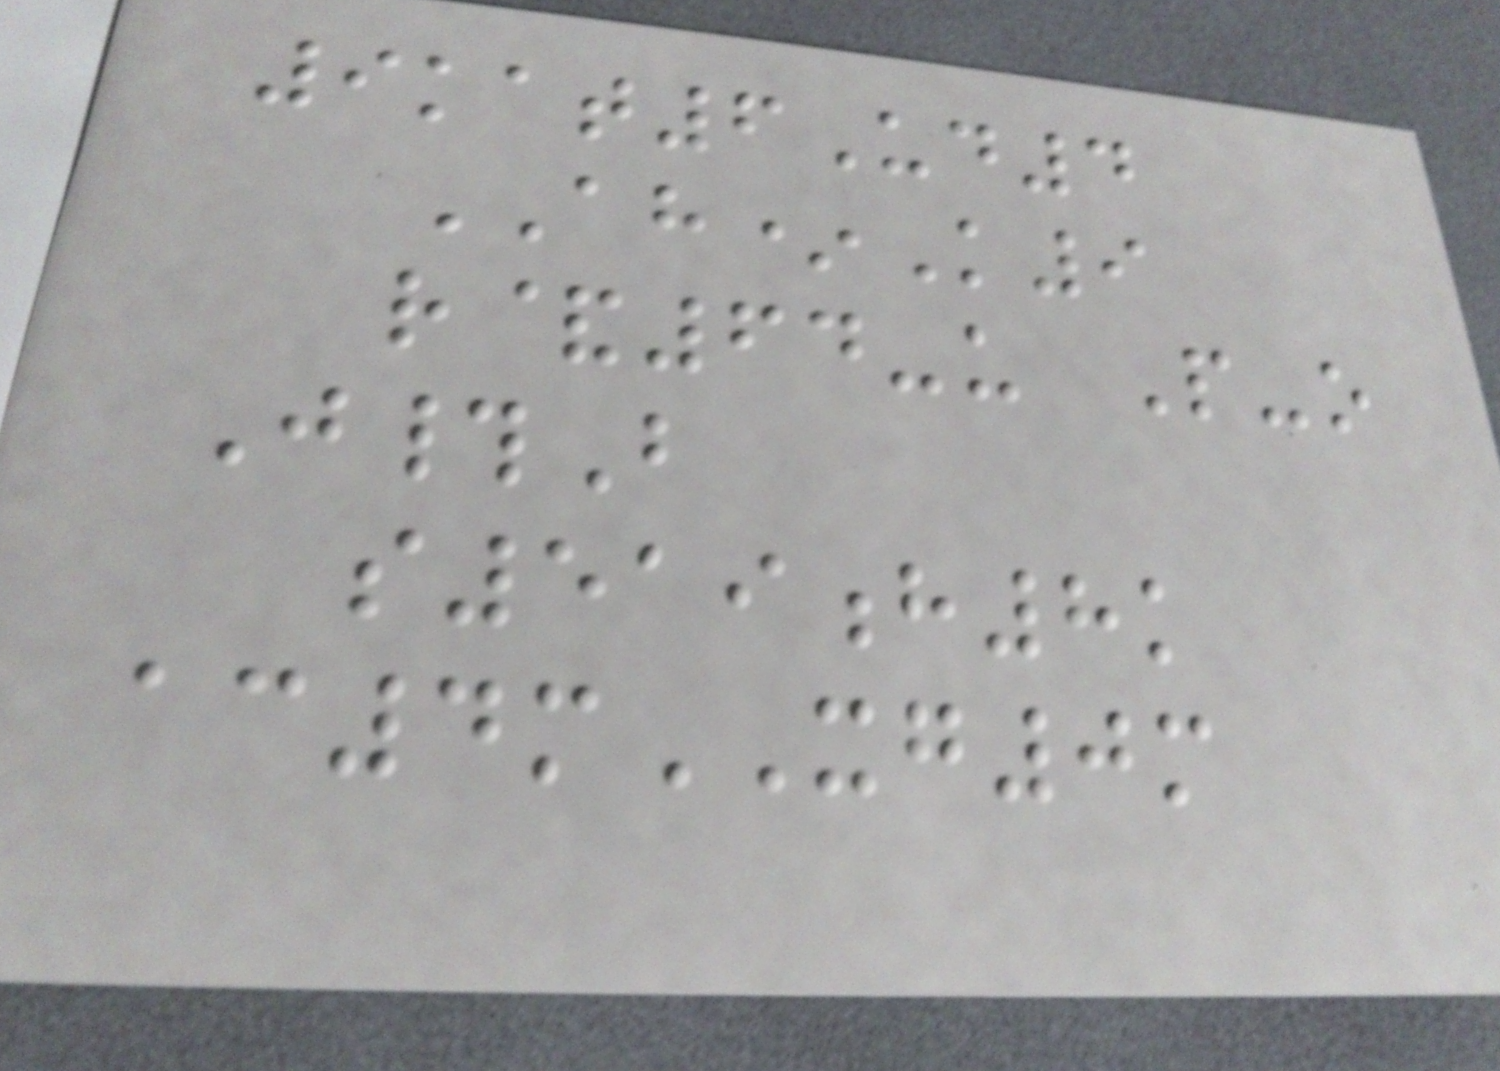9kat6Ud4
AH*K9
r&64-u P-o
J#B
s519h8k
ac4mXG0m
